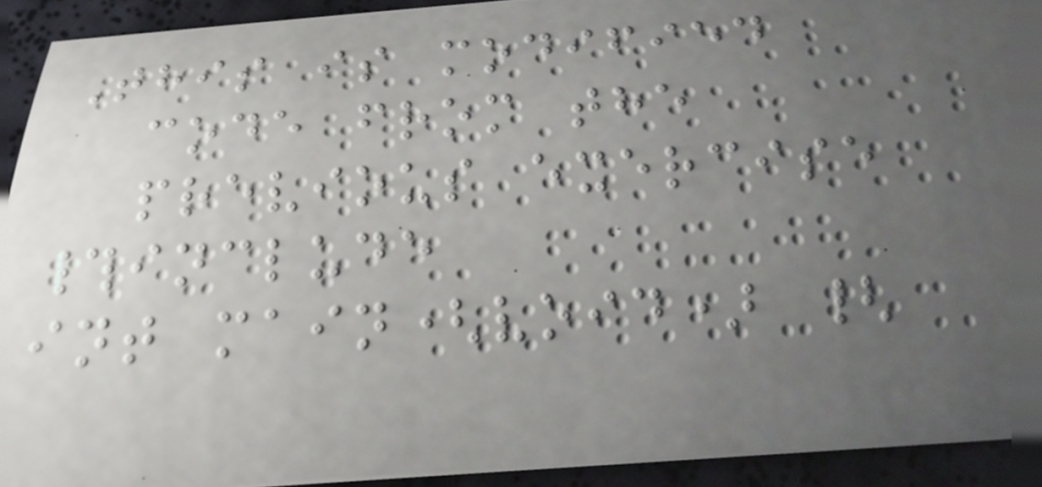This is modified
code from the
previous exercise
#include
int main(void) {
